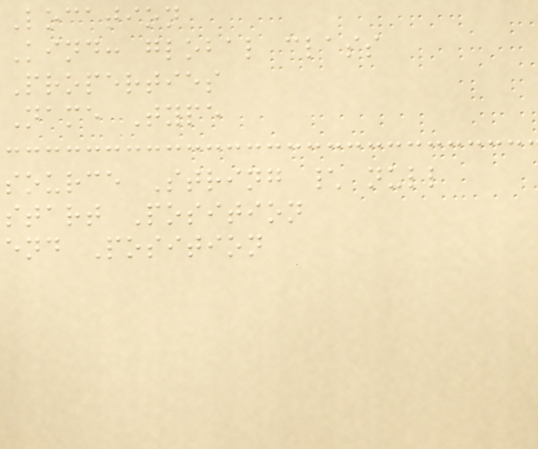Location
Kind: global class
Properties
Name Type
source String \ null
start Position
end Position
